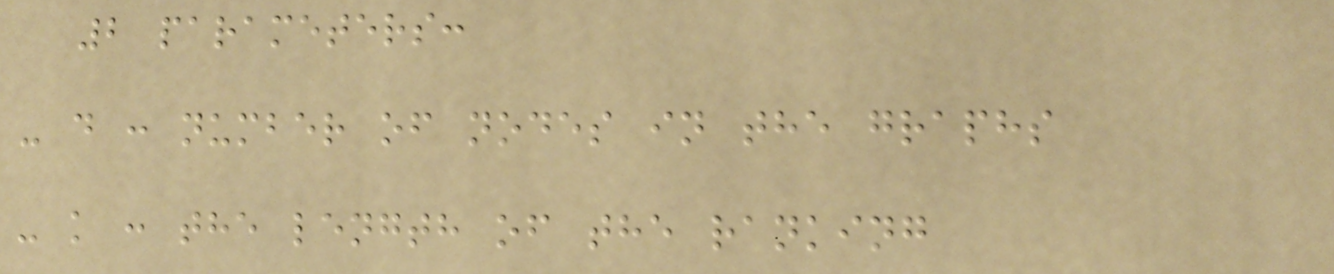2 parameters:
- d : number of nodes in the graphs
- k : the length of the ranking
